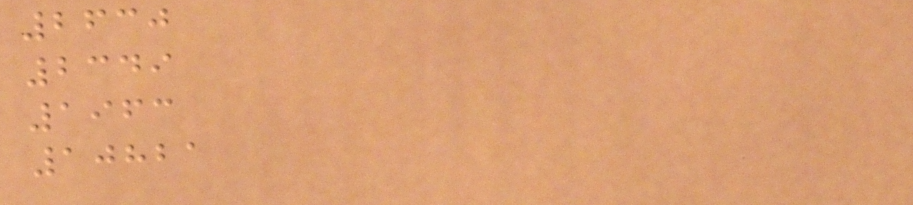2630
2349
1963
10821
